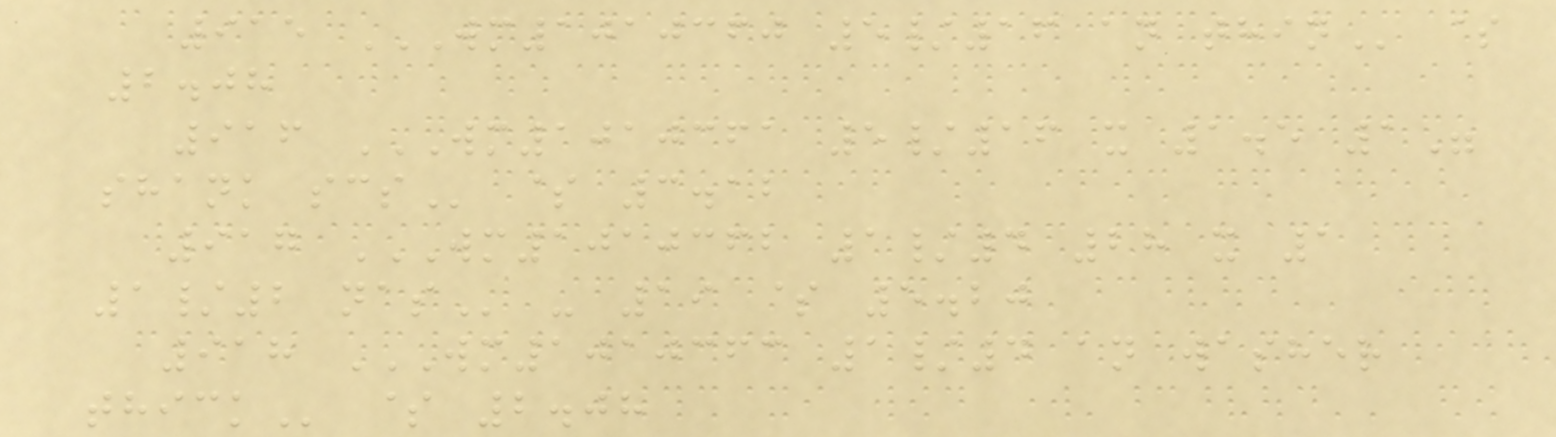915 WM1010360 5/16 AN THIN $
2.08
916 WM1010361 5/16 X 1.5 1"
SHANK SCS $ 3.12
917 WM1010362 1/4 28 X 1
1/2 NAS - 19 $ 5.20
918 WM1010363 1/4 AN WASHER
THICK $ 2.08
